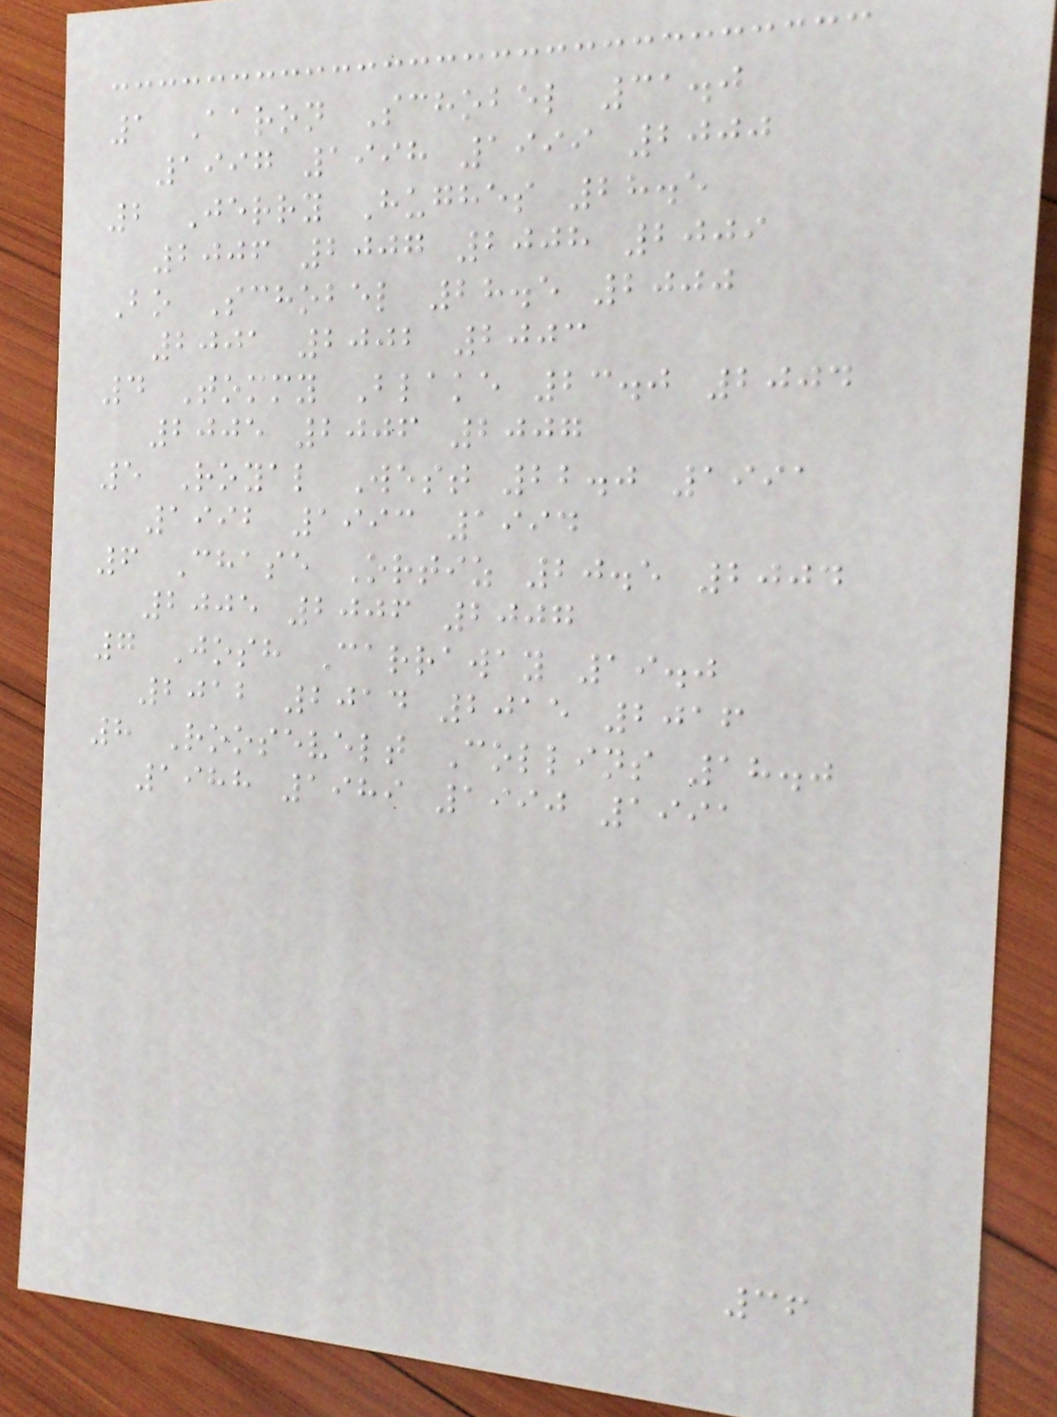1 Aaron Schobel 31.0
1997 1998 1999 2000
2 Jerry Hughes 28.5
2006 2007 2008 2009
Bo Schobel 28.5 2000
2001 2002 2003
4 Tommy Blake 23.0 2004
2005 2006 2007
5 Royal West 22.0 1991
1992 1993 1994
6 Chase Ortiz 20.5 2004
2005 2006 2007
7 Josh Carraway 19.0
2012 2014 2015 2016
8 Roosevelt Collins 18.0
1988 1989 1990 1991
36
